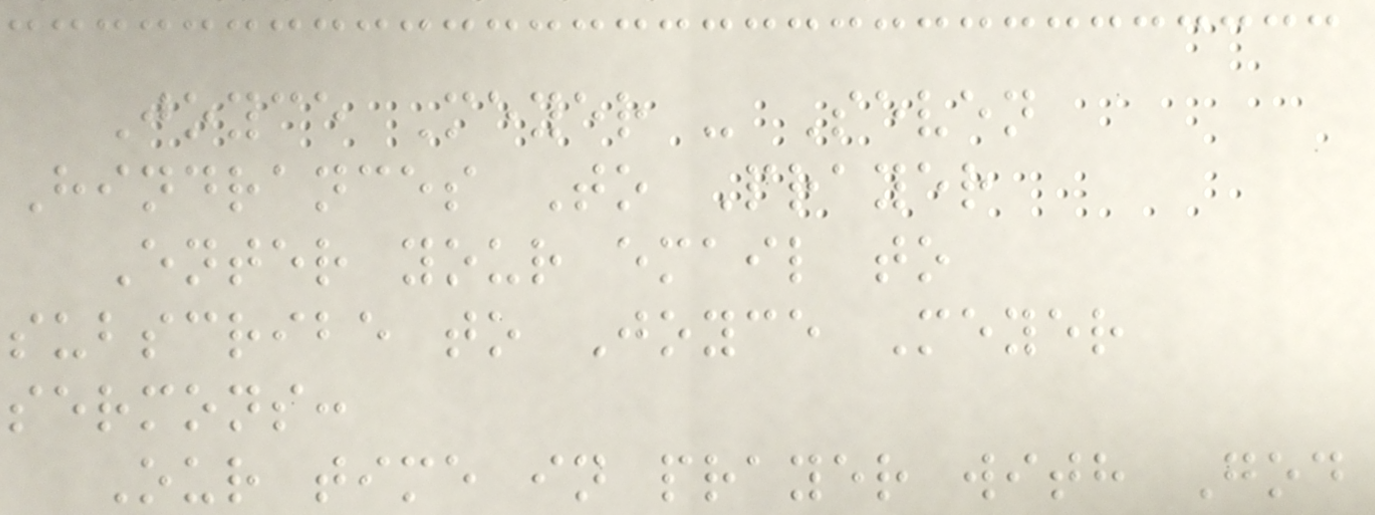Joyce Meyer - Seven
Hindrances To Prayer
Enter your email to
subscribe to Joyce Meyer
sermons:
Our time in prayer with God
